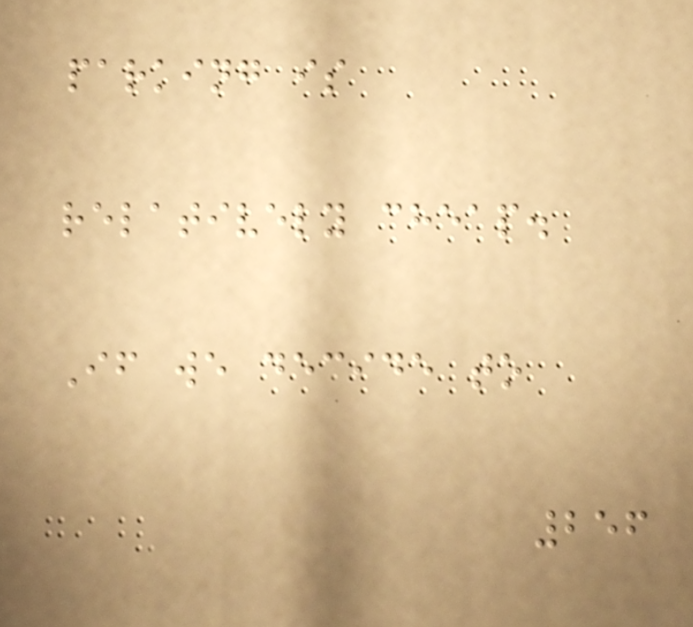parking is
relatively cheap.
If we decide to
256
